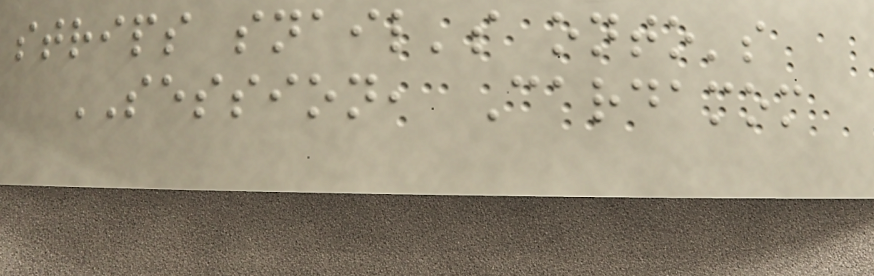strips snail's onto's
SESSION, Cardamom
